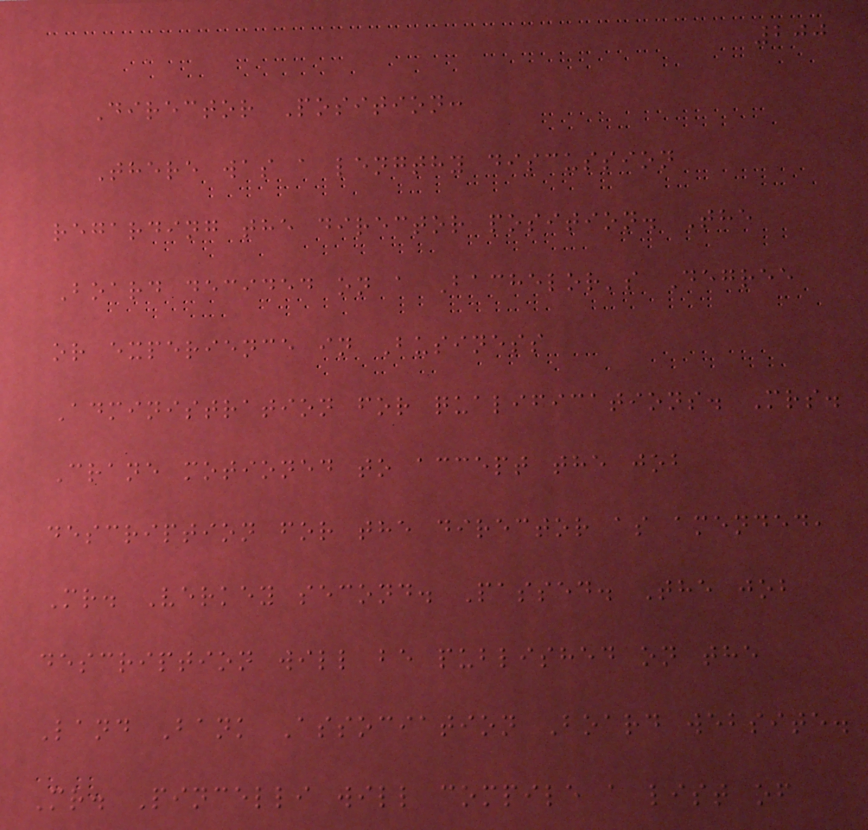200
Director Position:
There was a lengthy discussion
regarding the director position. The
Board decided on a Bachelor's Degree
or experience in Business
Administration for qualifications. Mrs.
Crane motioned to accept the job
description for the director as amended,
Mr. Verkey second. Passed. The job
description will be published on the
Land Bank Association Board website.
Mr. Pincelli will compile a list of
